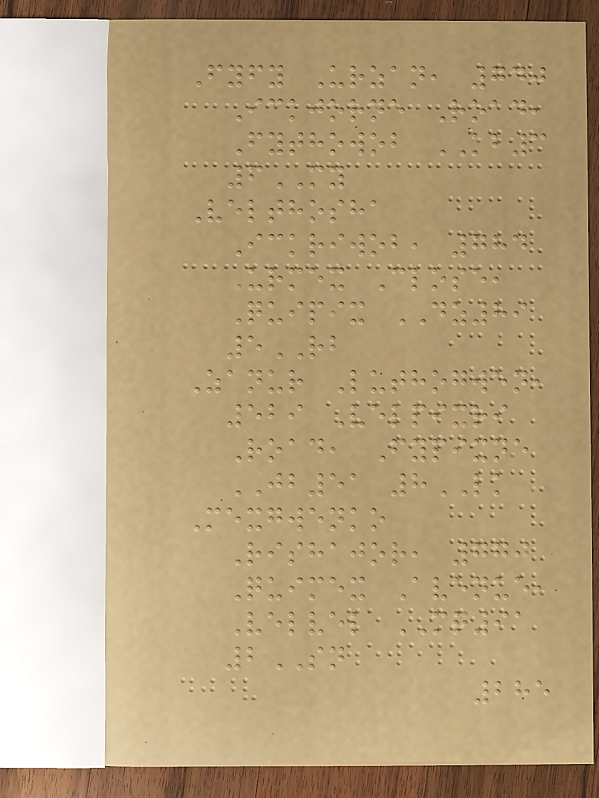Fyfy Urzan, 740
Ickjorne Road,
Fythowob KB3
6MY
Velthosha
Ickriwob, 784
Urmex Close,
Quipix DZ89
5RB
Zanur Luthogwen,
529 Velpixri
Road, Fypixne
JB51 8LK
Mexgwenko
Rishajor, 770
Quimex Avenue,
Velvel MQ91
2SN
285
